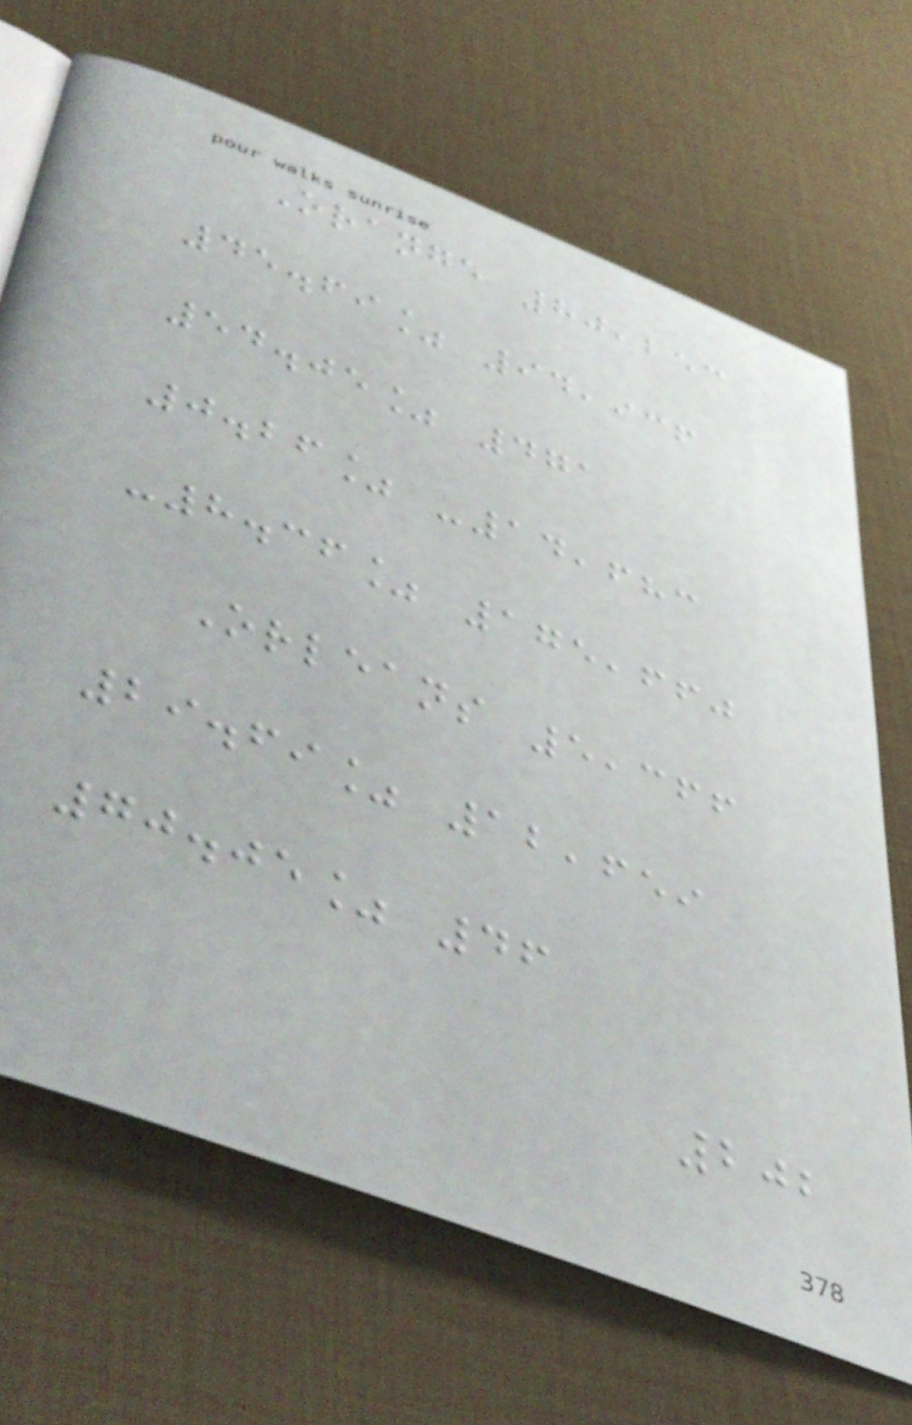Orange 80,253
45.69% 94,936
54.05% 471
0.26% -14,683
-8.36% 175,660
Orleans 5,366
29.69% 12,659
70.05% 46
202
